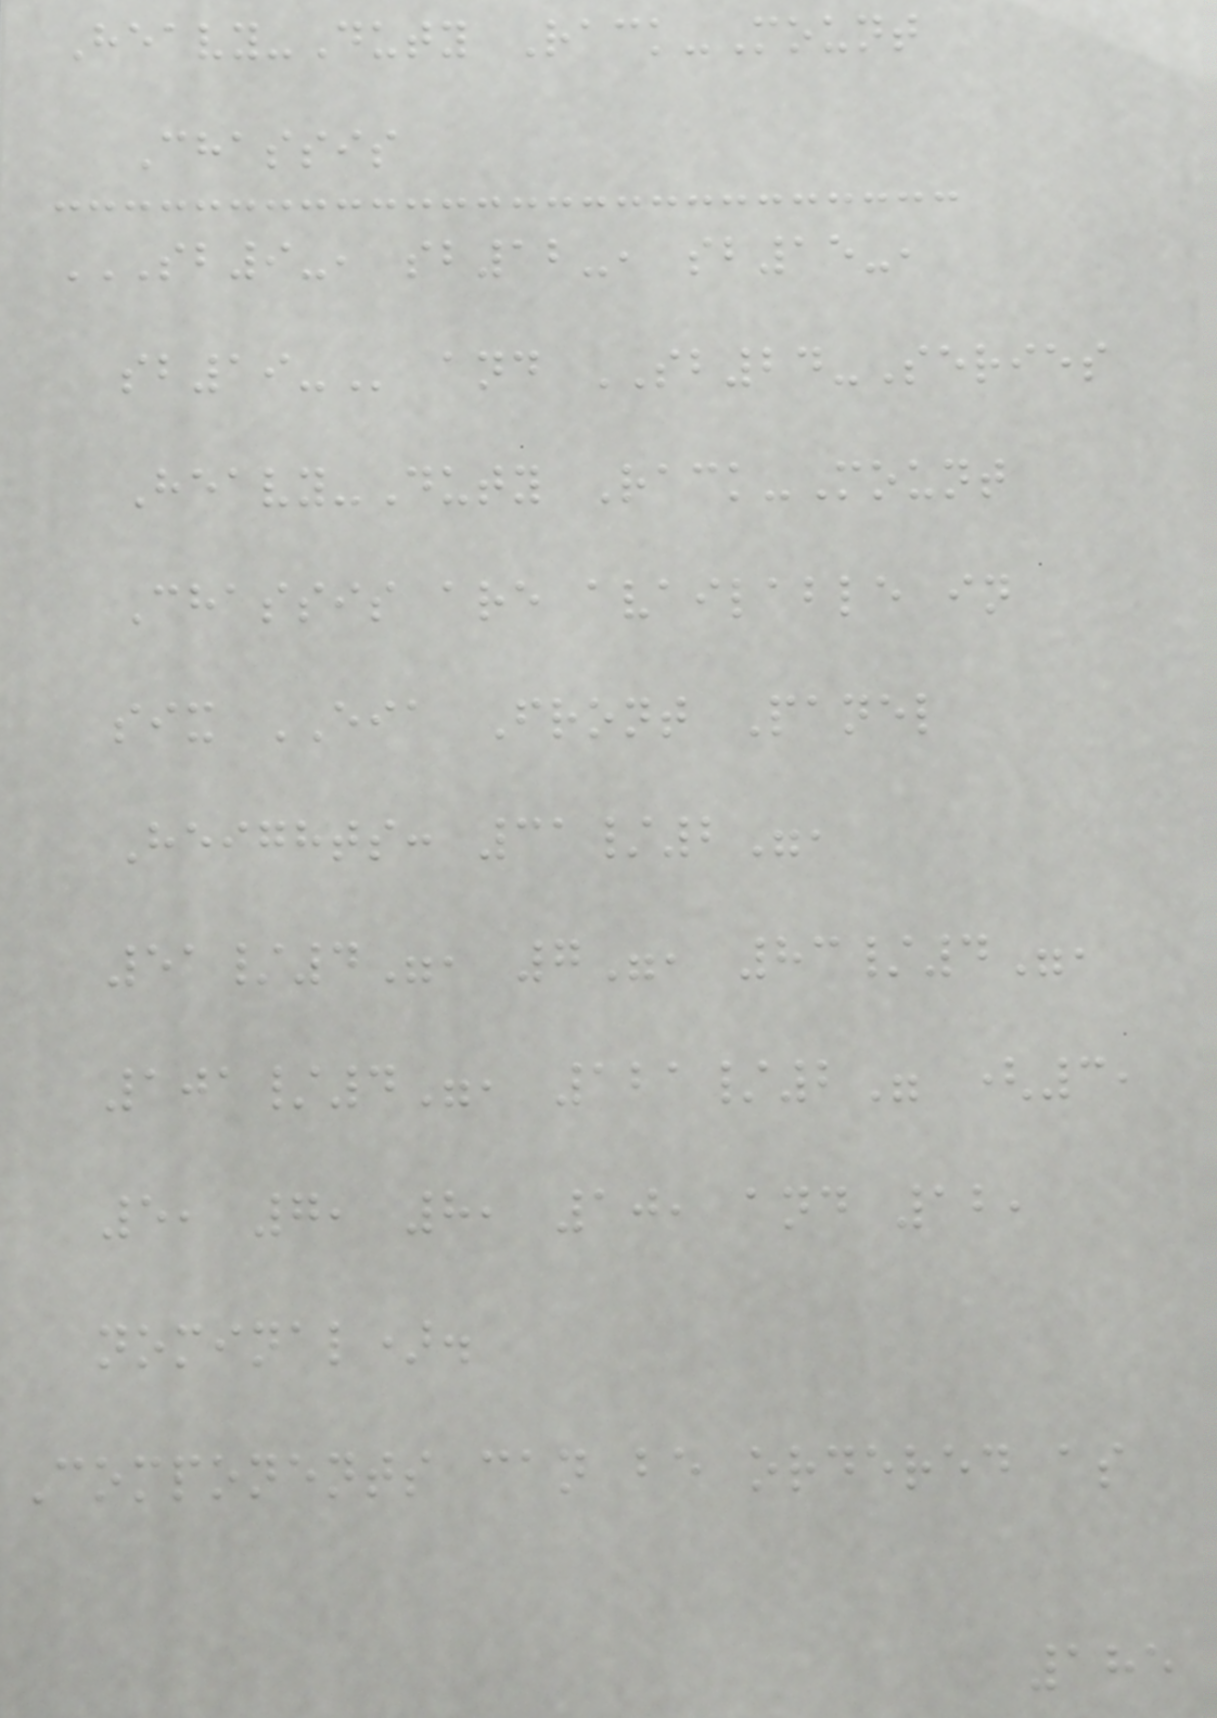Heavy-Duty Rack-Mount
Chassis
SB9-, SB12-, SB15-,
SB19- and SB24-Series
Heavy-Duty Rack-Mount
Chassis are available in
six EIA Front Panel
Heights: 31/2",
51/4", 7", 83/4",
101/4", 121/2" (3,
5, 7, 8, 10, and 12,
nominal).
Components can be ordered as
185
